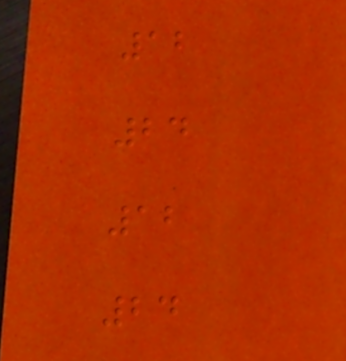12
24
12
24
